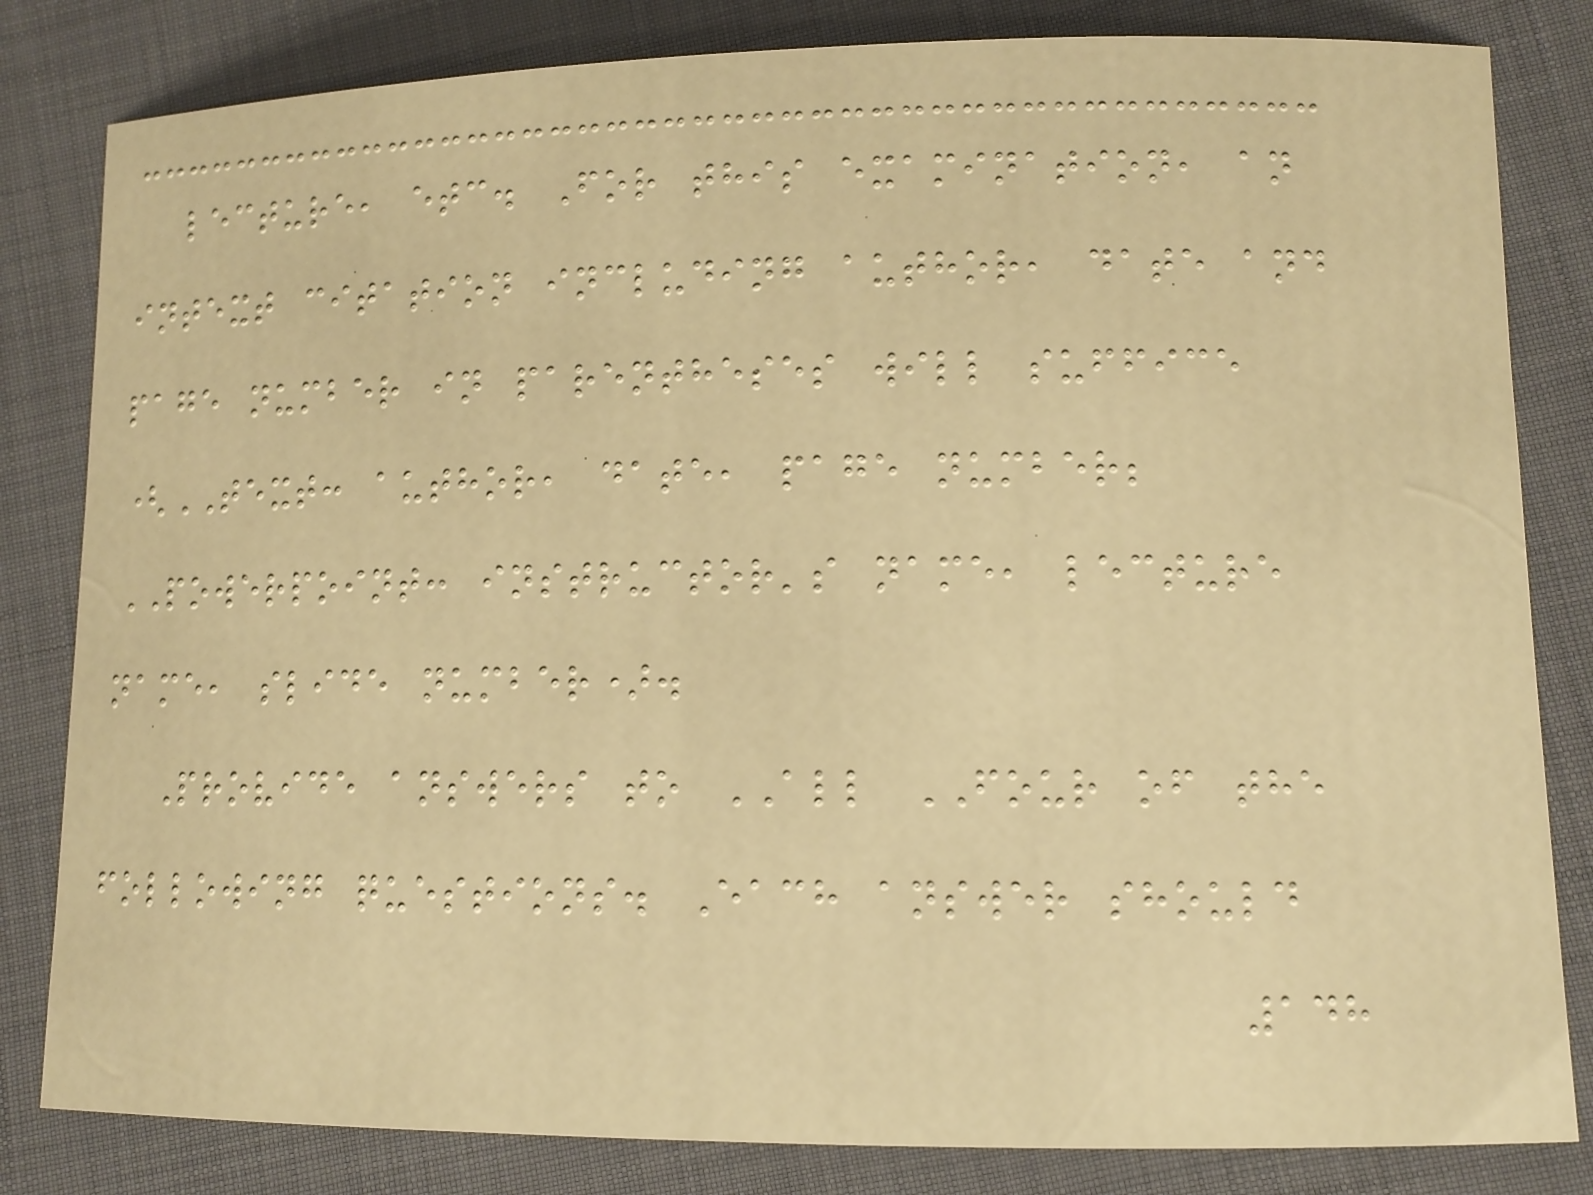lecture, etc. For this examination, an
intext citation including author, date and
page number in parentheses will suffice
(TEXT: author, date, page number;
POWERPOINT: instructor's name, lecture
name, slide number).
Provide answers to ALL FOUR of the
following questions. Each answer should
148
